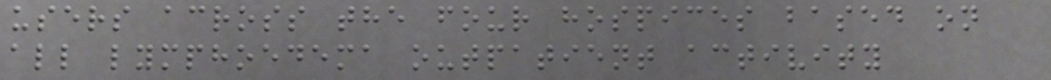users across the four hospices based on
all lymphoedema outpatient activity
